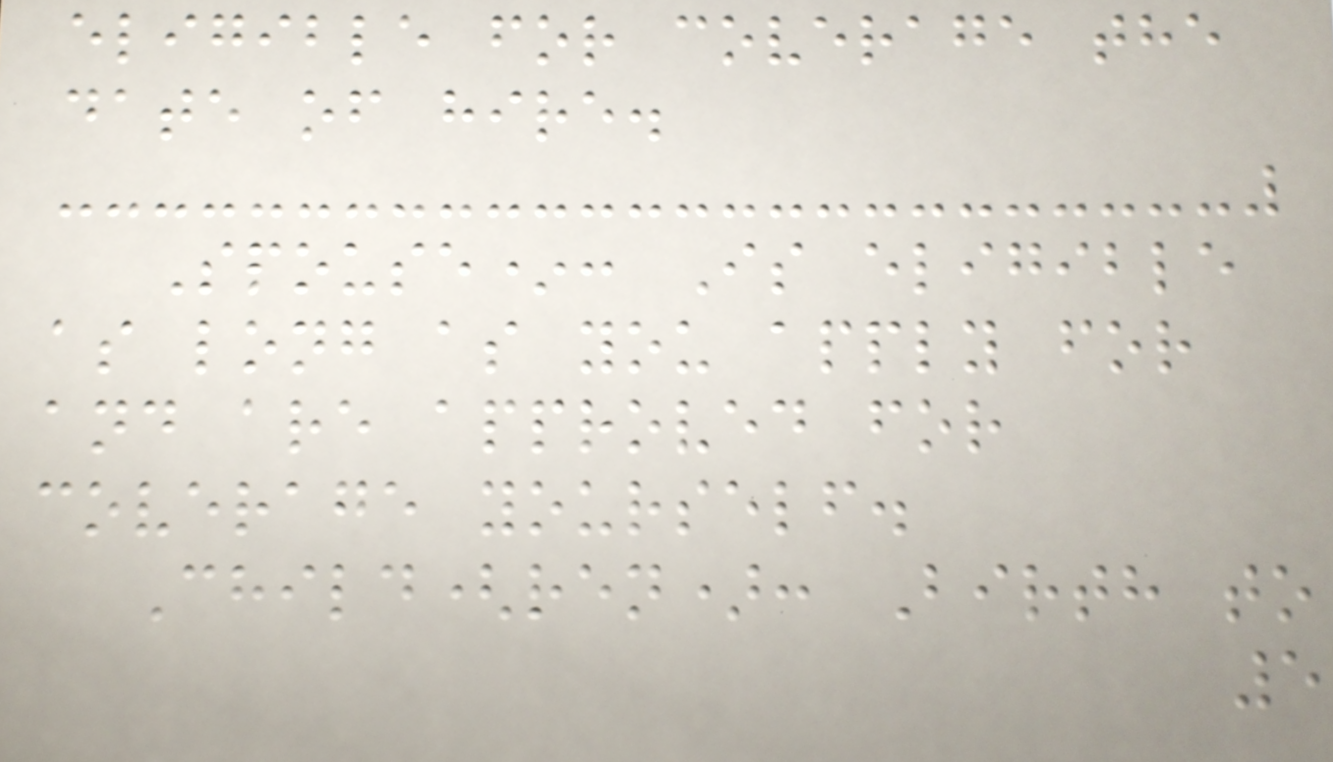eligible for coverage the
date of hire.
Spouse*: Is eligible
as long as you apply for
and are approved for
coverage yourself.
Child(ren): Birth to
5
